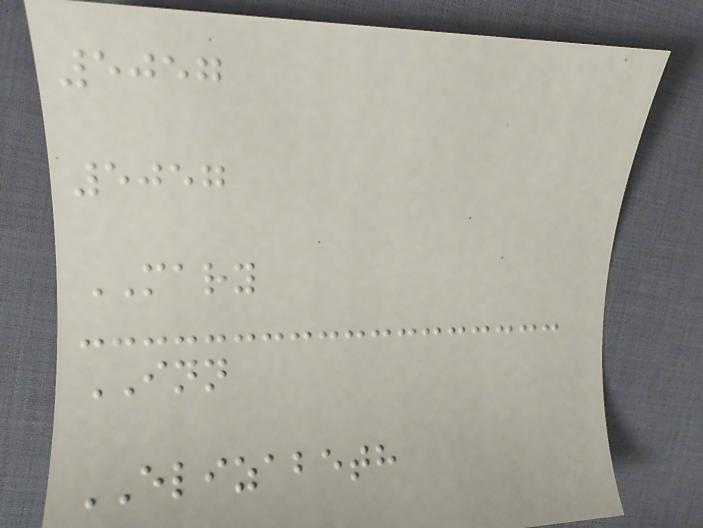5057
5057
MARY
INN
ELIZABETH
